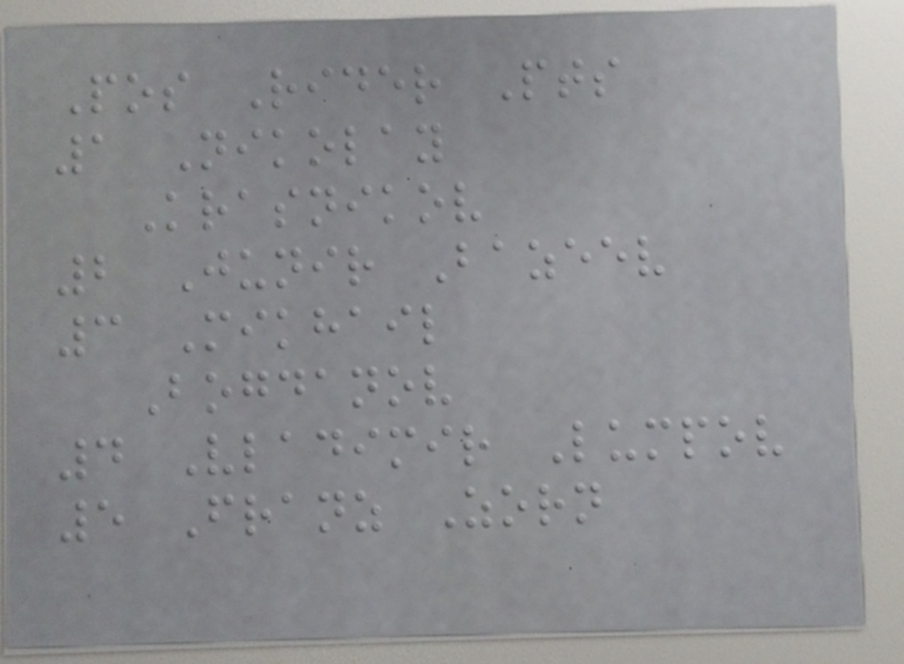Pos Rider Pts
1 Nikolay
Krasnikov
2 Junir Bazeev
3 Mikhail
Bogdanov
4 Vladimir Lumpov
5 Franz Zorn
